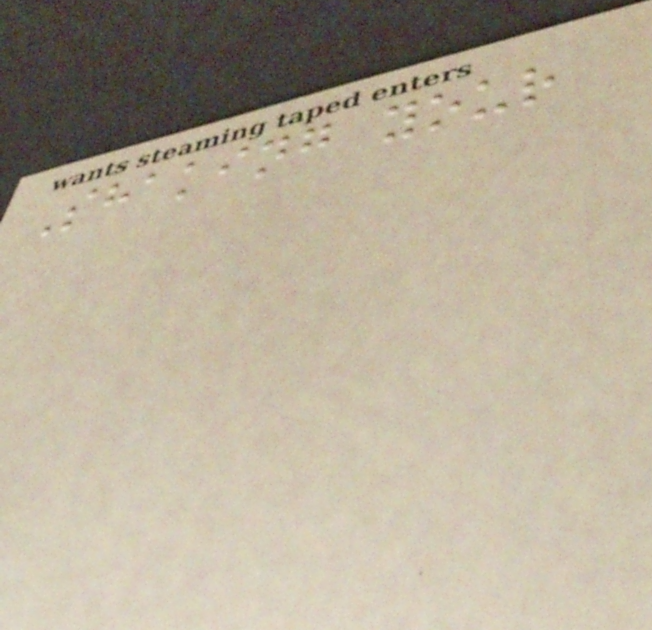Shaking your
